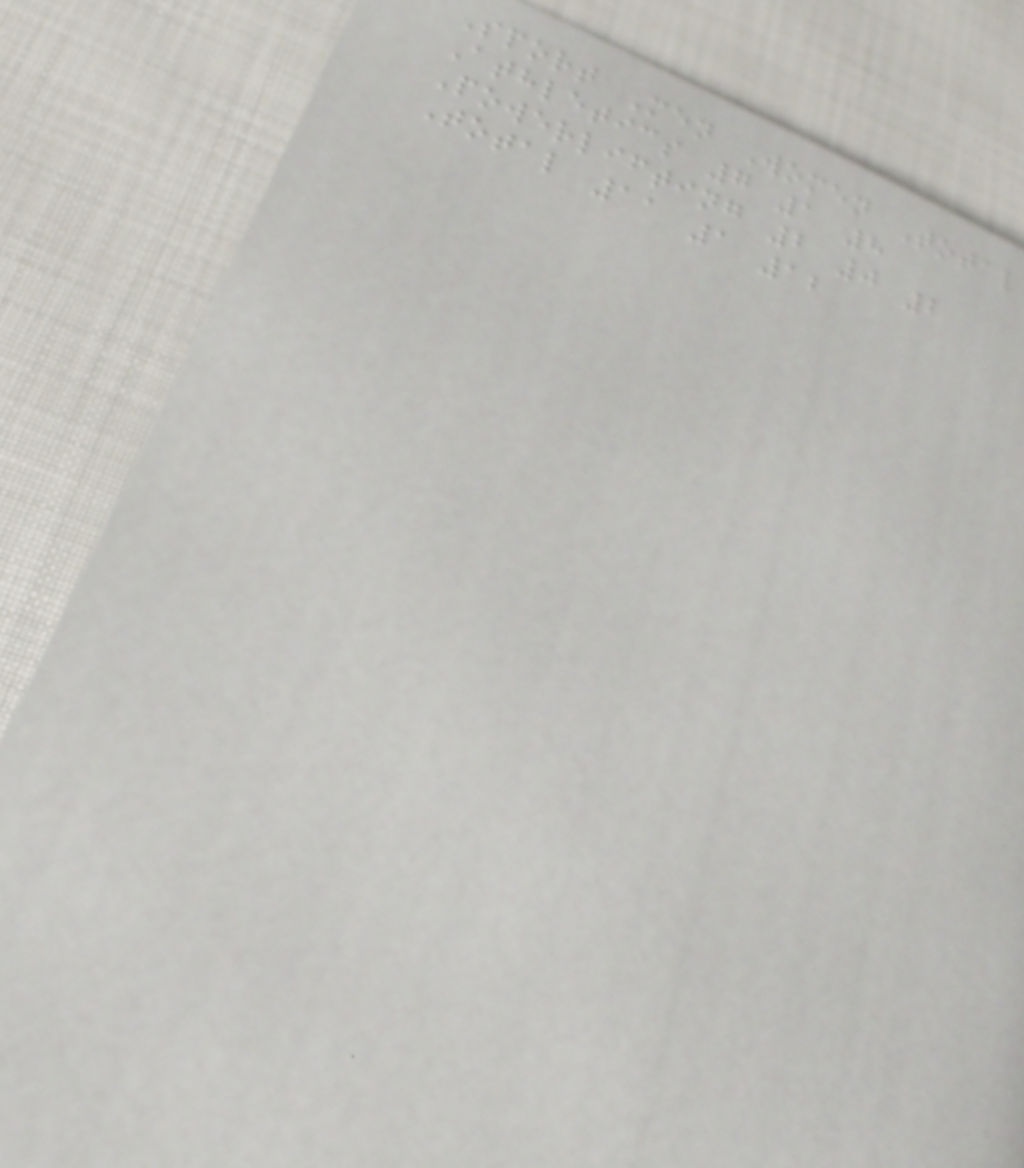Sport Men Women Total
Athletics 7 1 8
Powerlifting 2 0 2
Total 11 1 12
